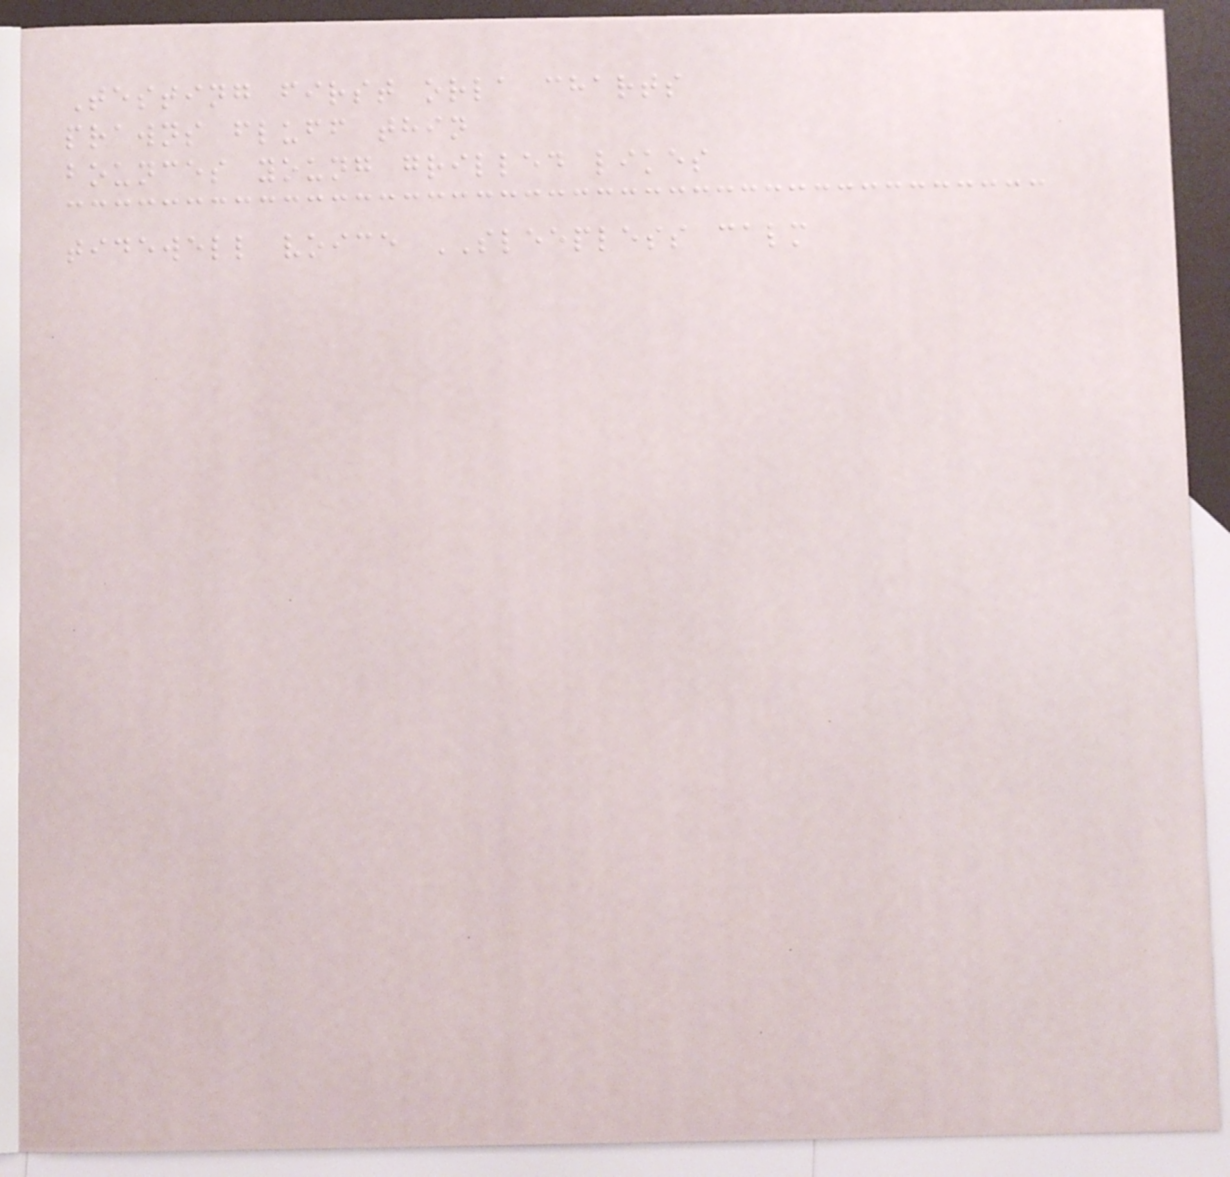Testing first orla charts
prawns fluff thin
bounces young grilled likes
tidewell voice SLEEPLESS calm
